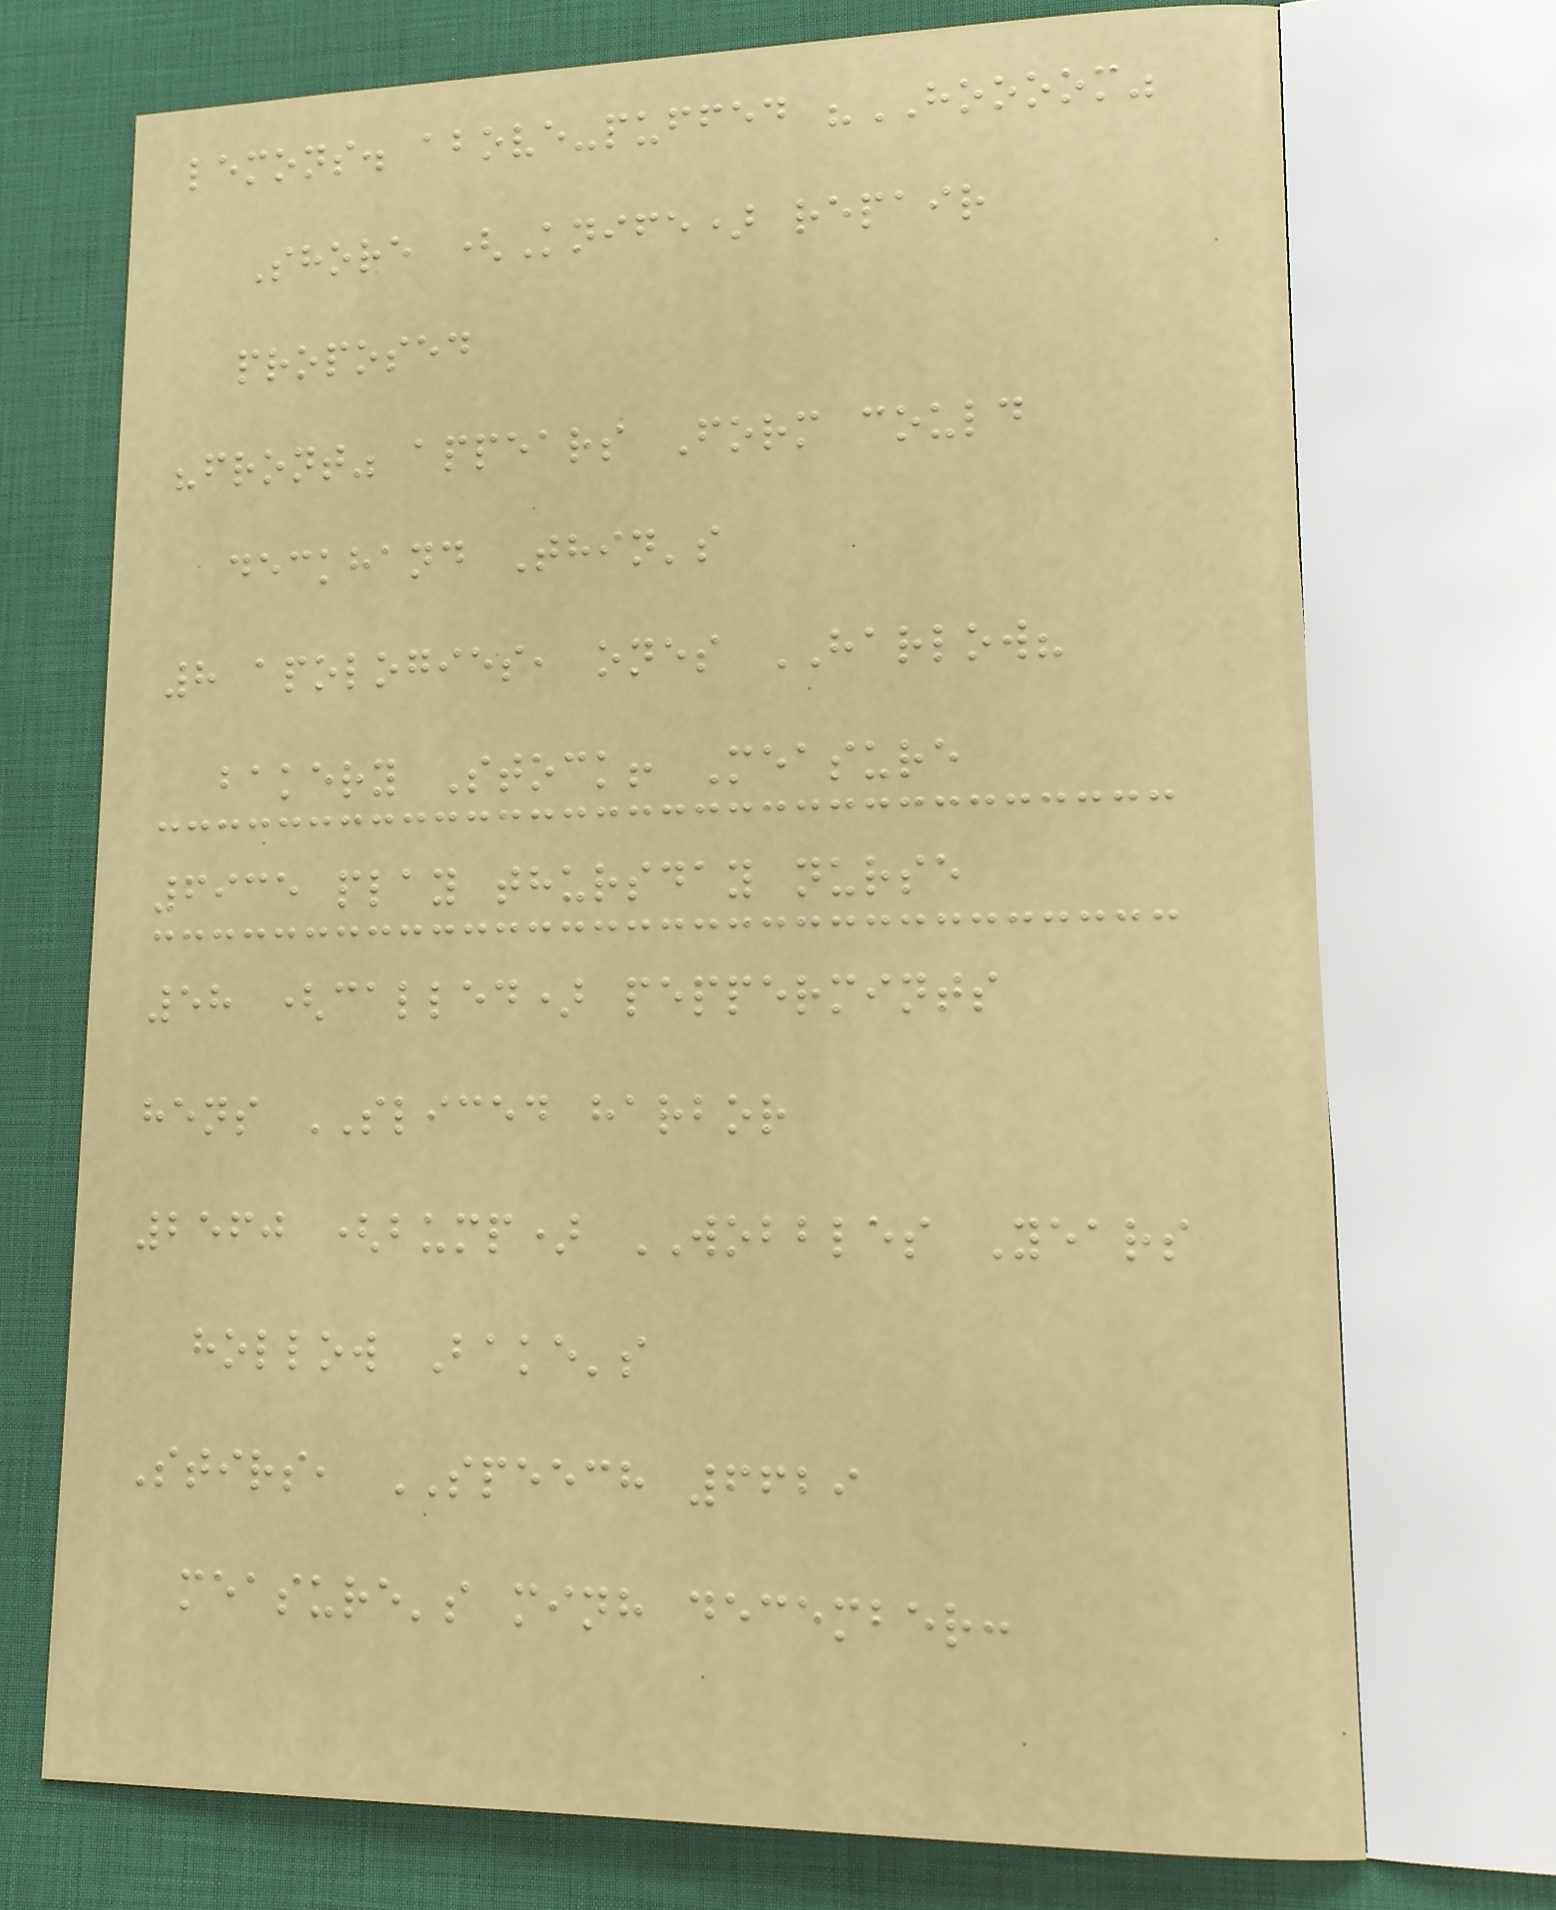lemons. above-puffed "HOOOOM"
Shore (Knife) repair
proposed
"front" appears Form could
deckhand Thin's
8 apologies, ones HARLOW?
bakery Stock! Measure
6935 play thursday nurse
58 (called) peppermints
hens SLICED harbor
2560 (bump) WOBBLES Years
hollow Bake's
Stirs, SPEECH 6629
measure's minh december:
